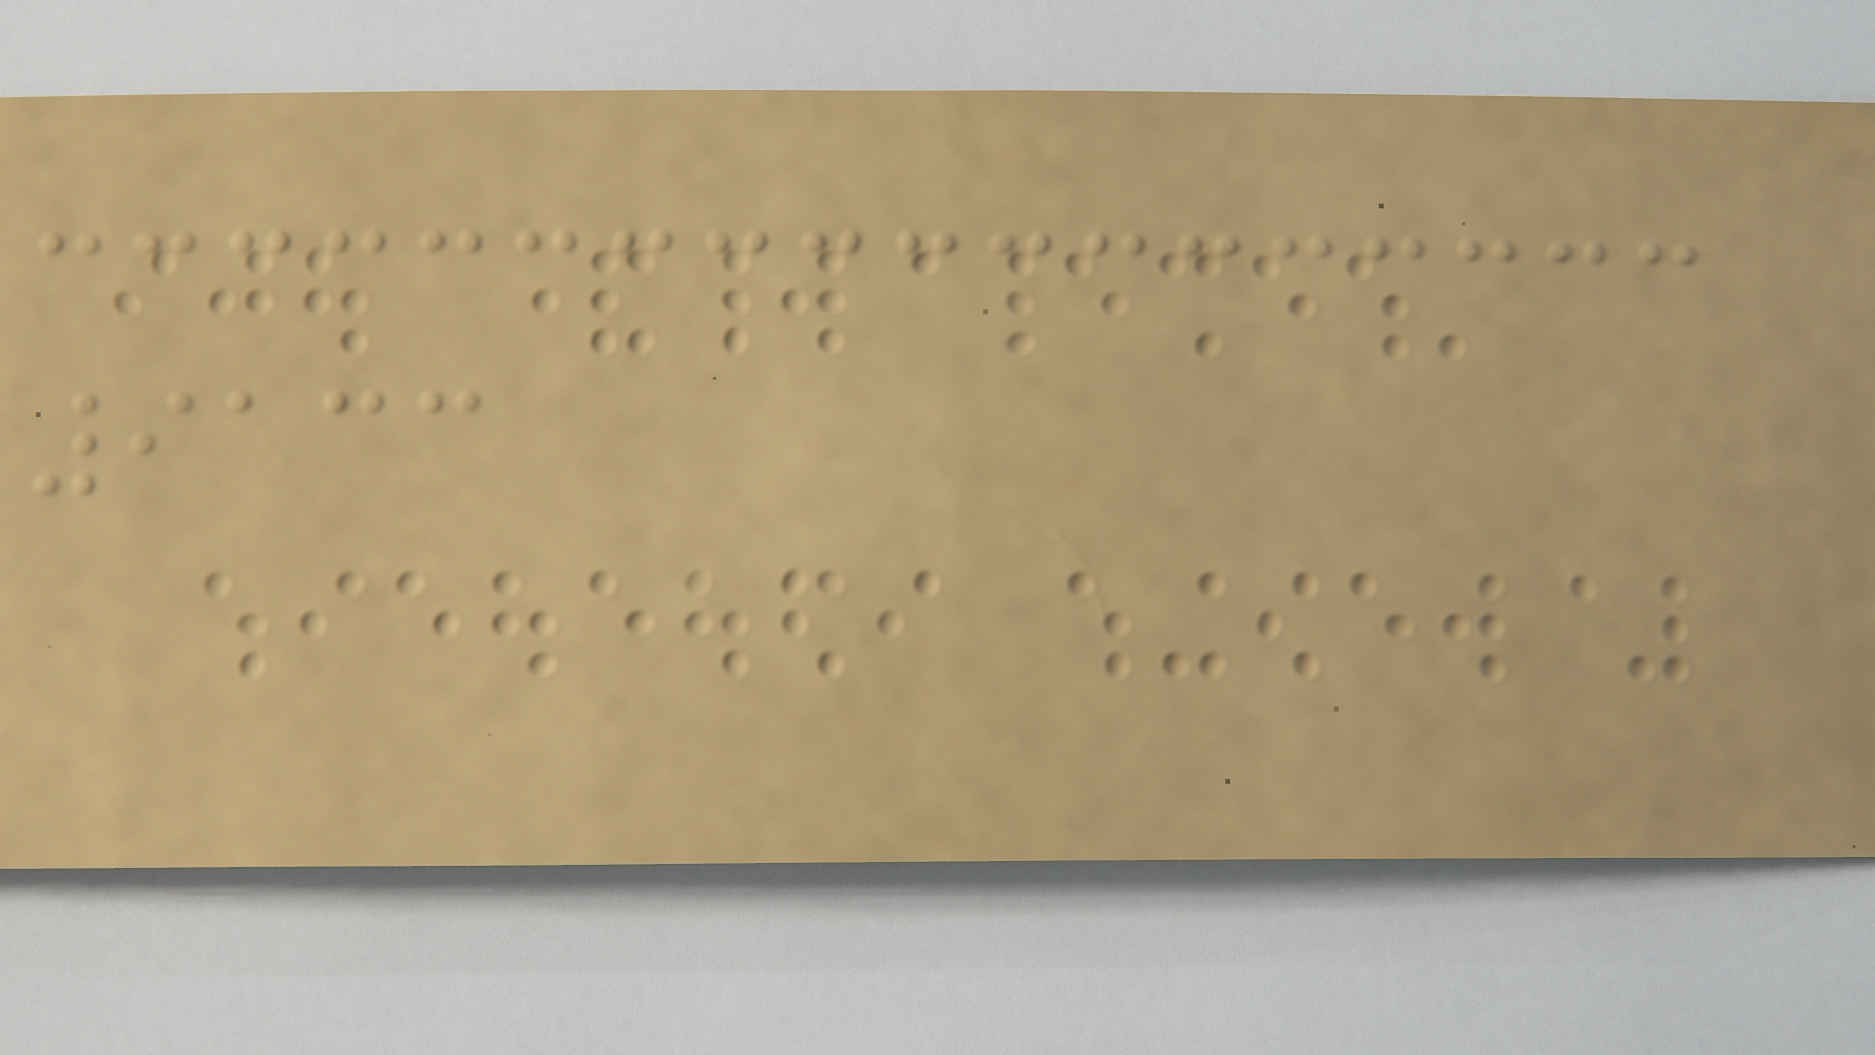9133
